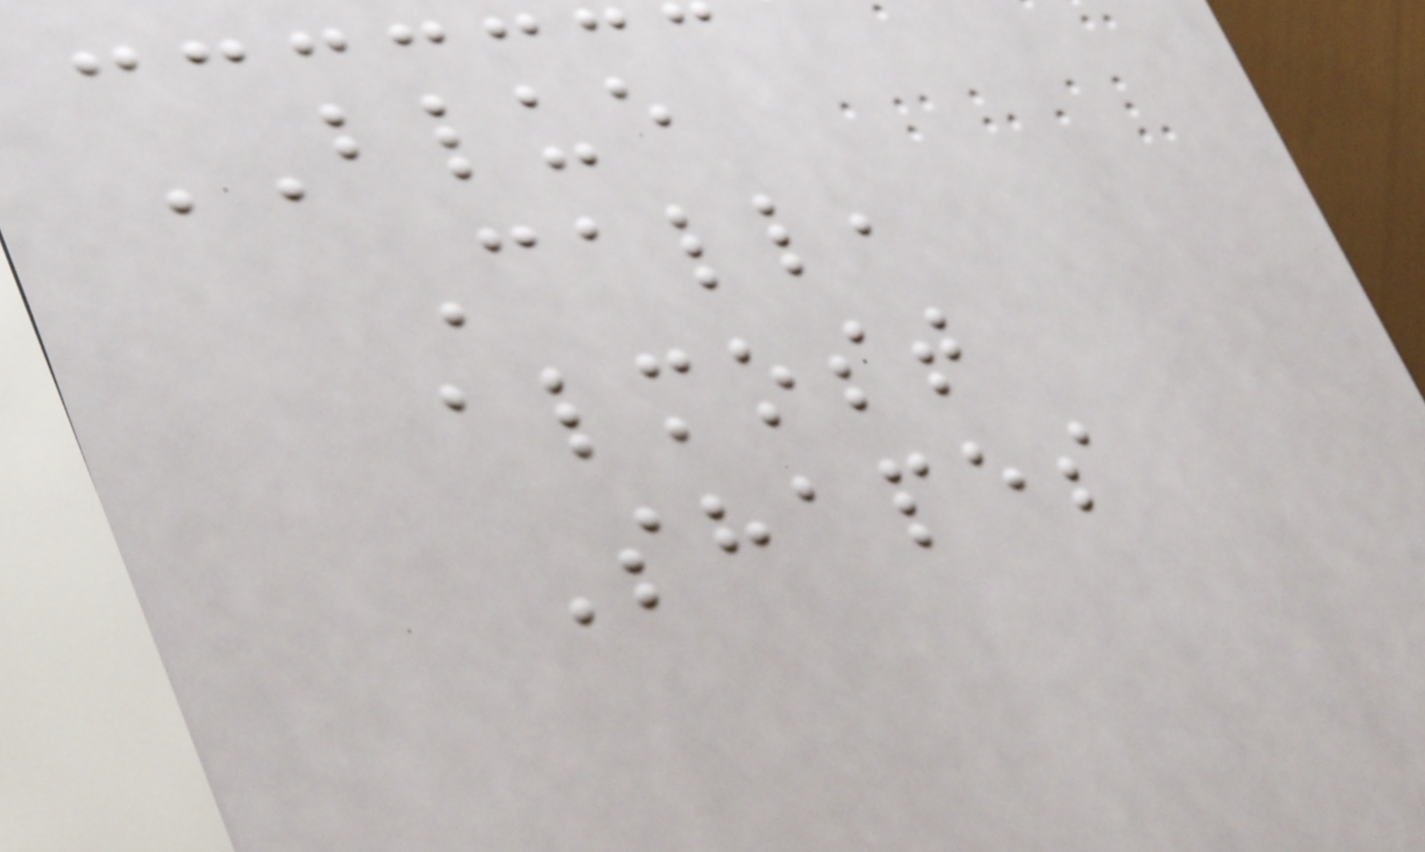BLUE
Call,
almost
Shapes
